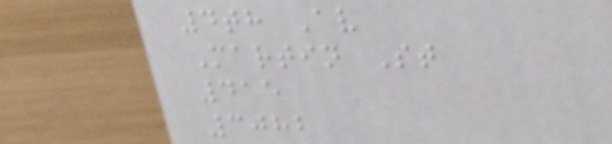4th Av
Martin St
415
3082
